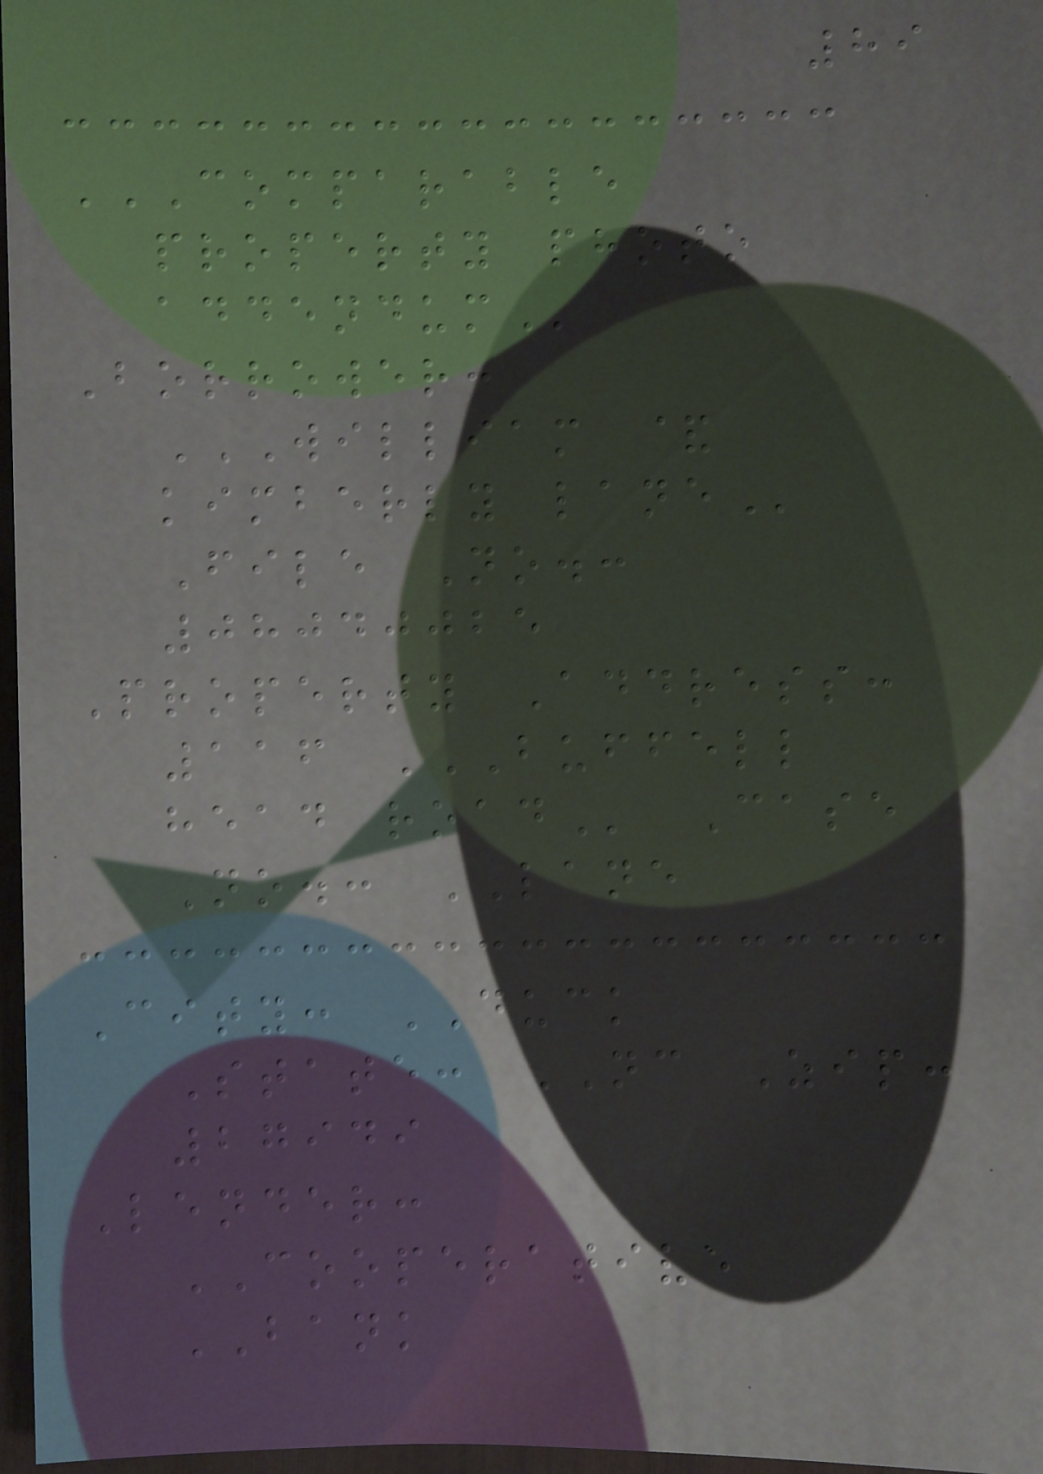89
COMPARABLE
PROPERTY PHOTO
ADDENDUM
Borrower:
WILLIAM &
KIMBERLY LANE
File No.:
08040025
Property Address:
116 BUFFELL
HEAD ROAD Case
No.: LANE
City: DUCK
State: NC Zip:
27949
Lender:
COOPERATIVE
BANK
